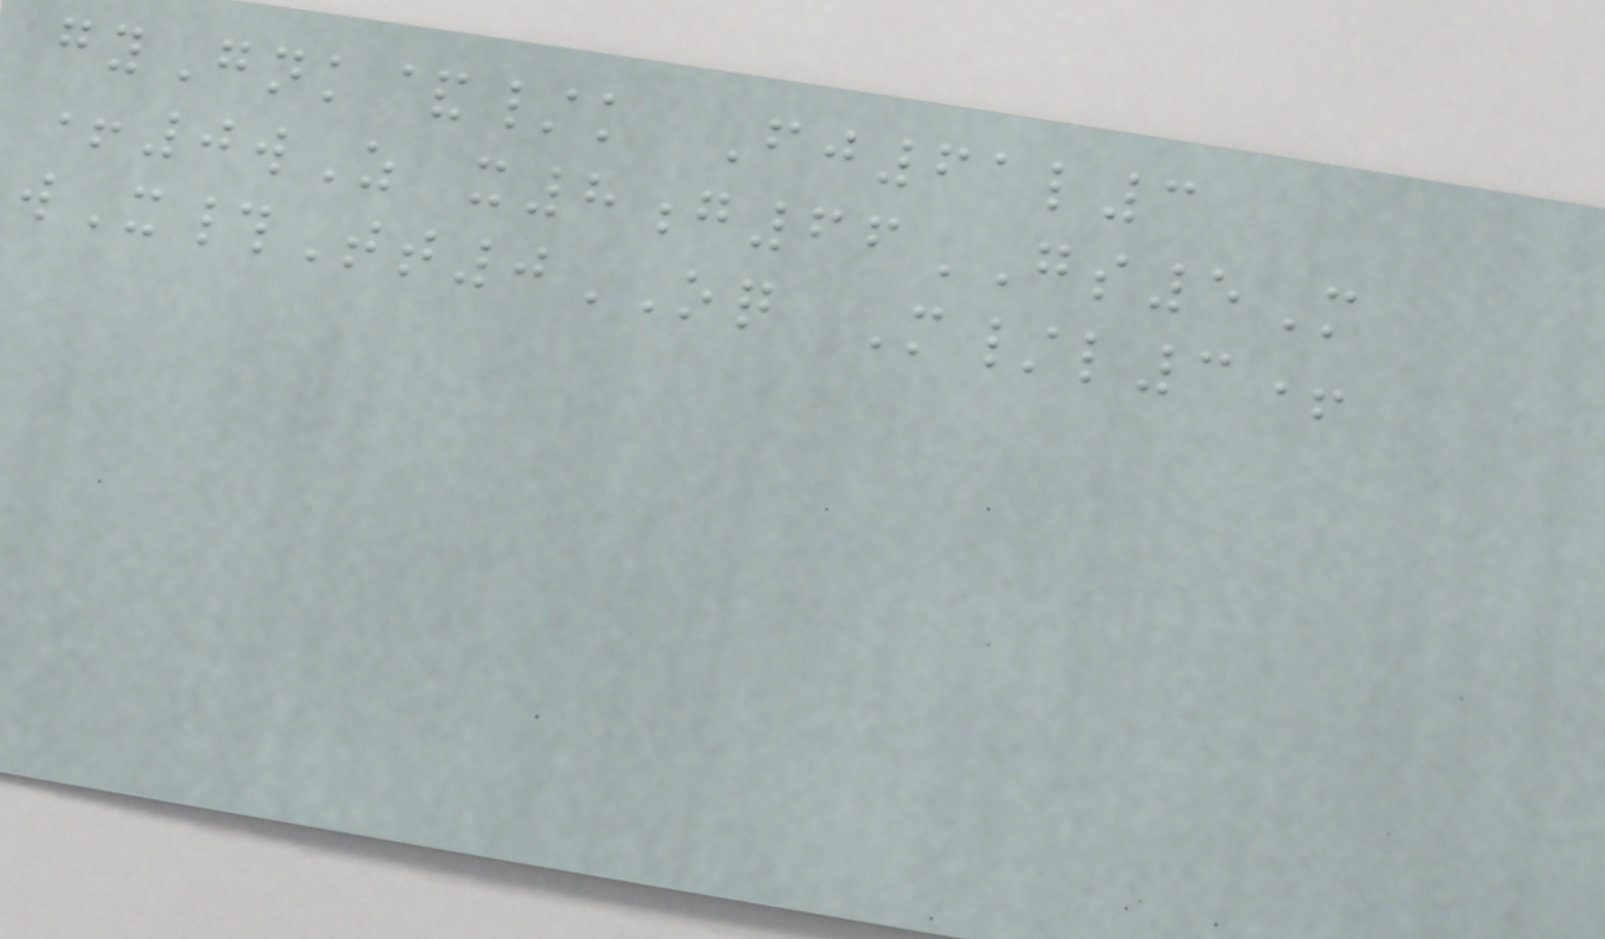gyGnk&/k Fj61l3
+0wZ x8g66GS5M
wX#Tt0OQ M/l3+
